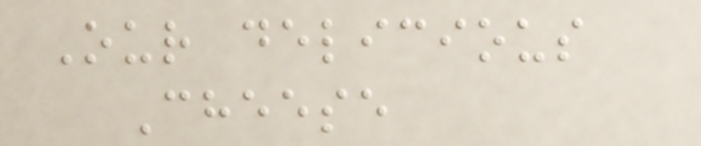Our delicious
Cheese
